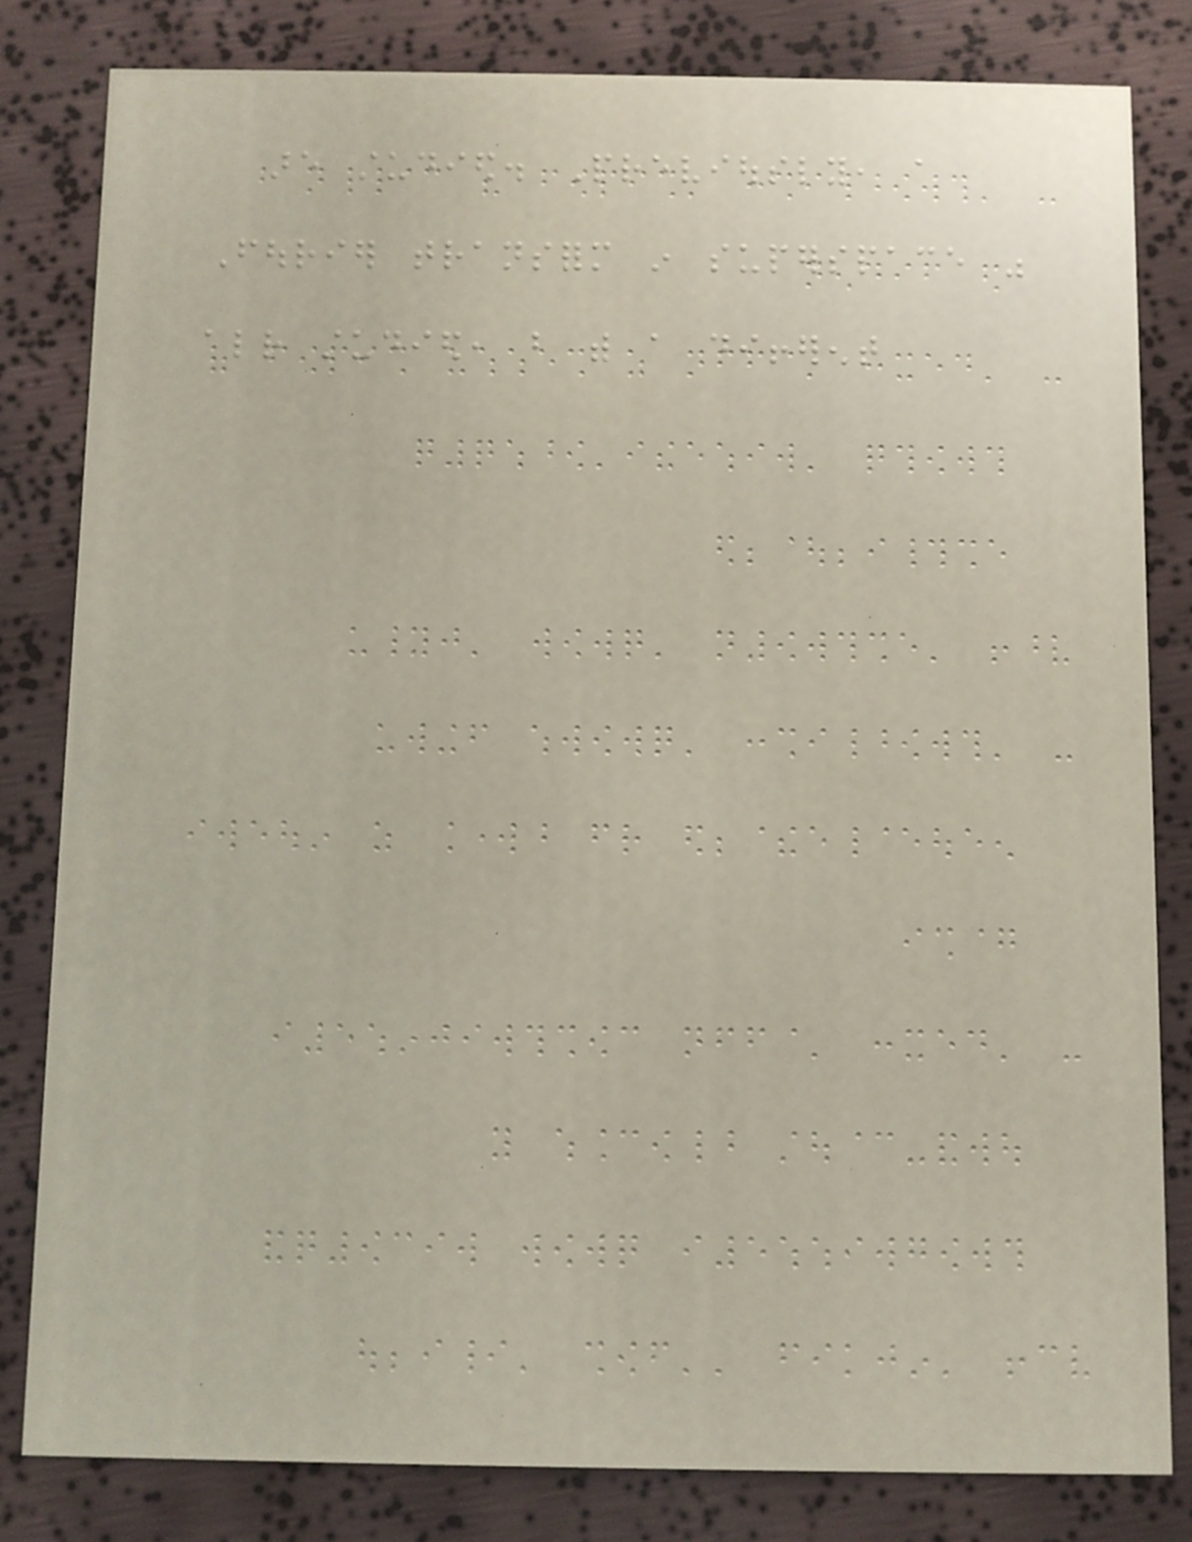are studied. Previously, a
Fourier transform in superspace was
already studied, but with a different
